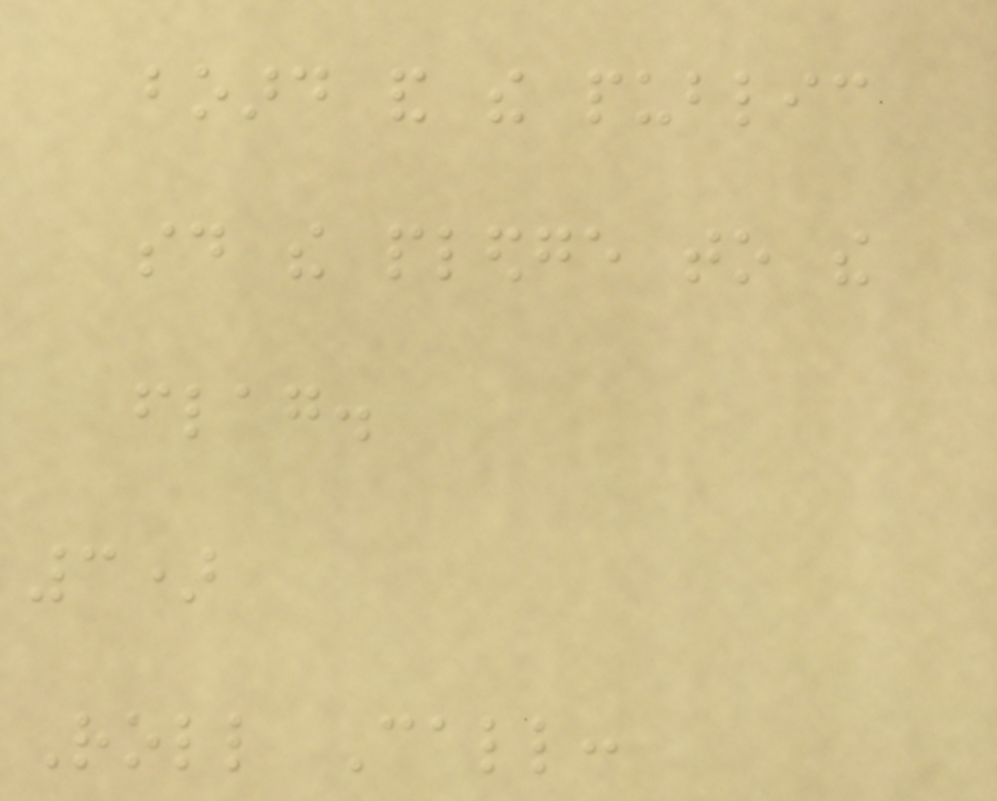board and the public
said the pledge to the
flag.
3)
Roll Call:
